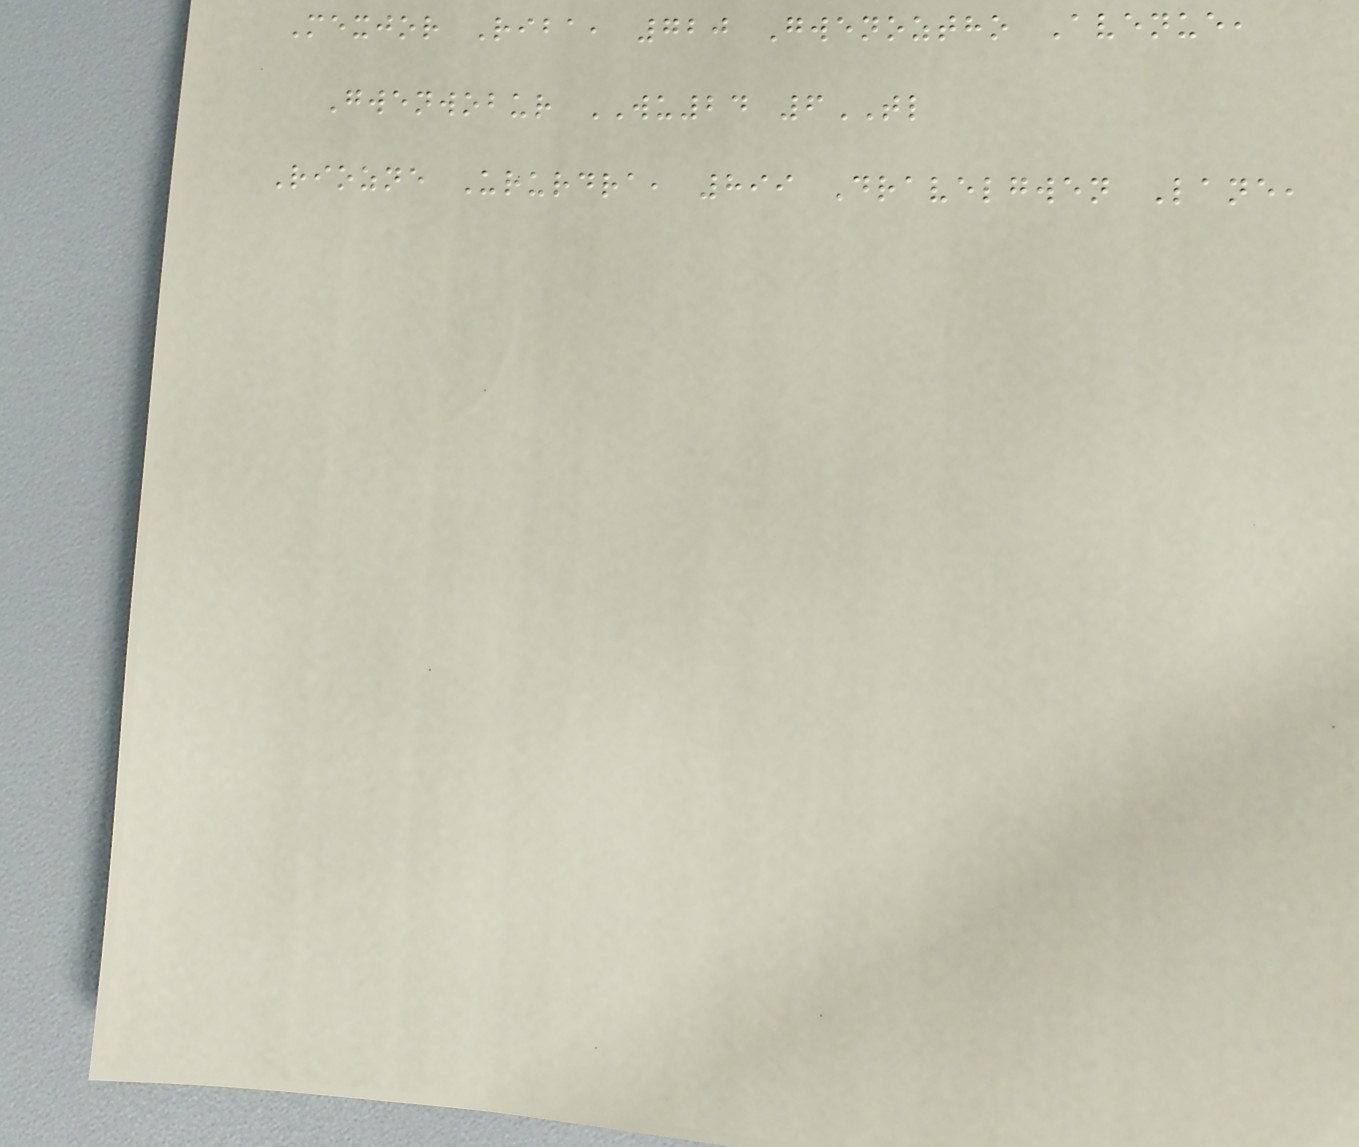Mexjor Riba, 720 Gwenoztho Avenue,
Gwenwobur WU24 6TL
Riozne Ururdra, 899 Dravelgwen Lane,
